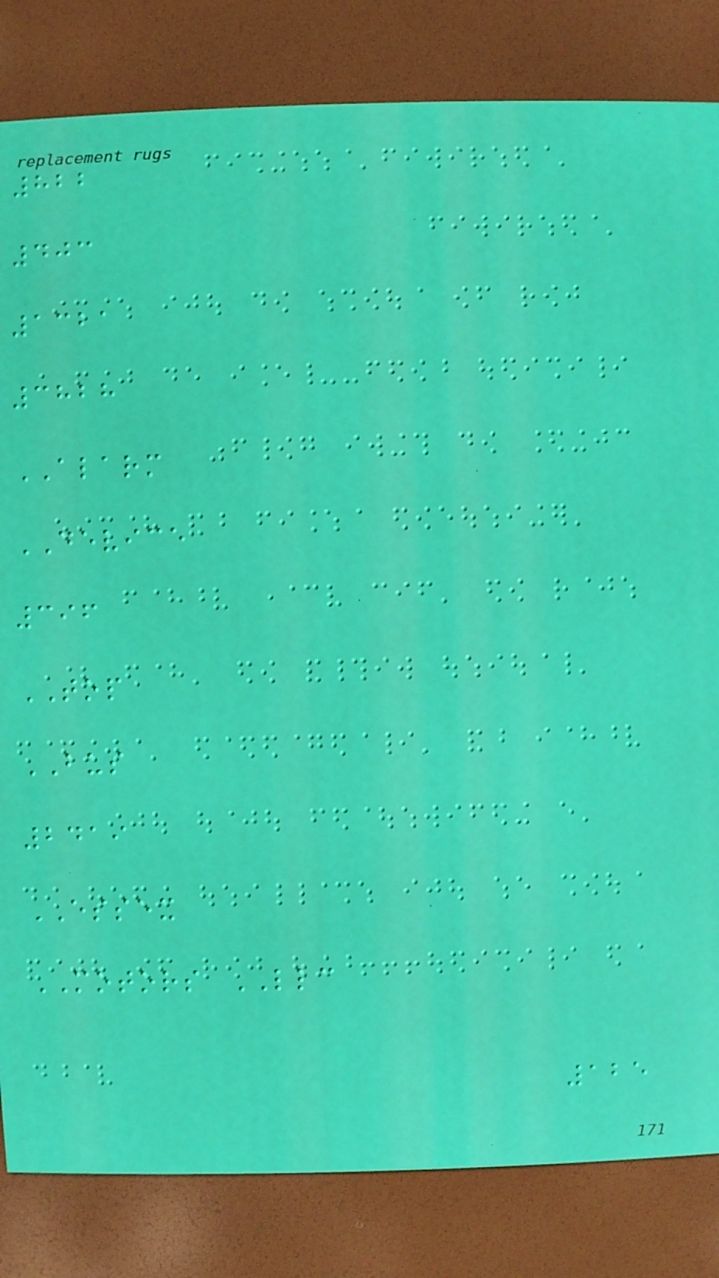822
403
1321
3828
ALARM
DEVICE
396
TOP
BUS
2419
ESSEX
MOTORS LLC
125
